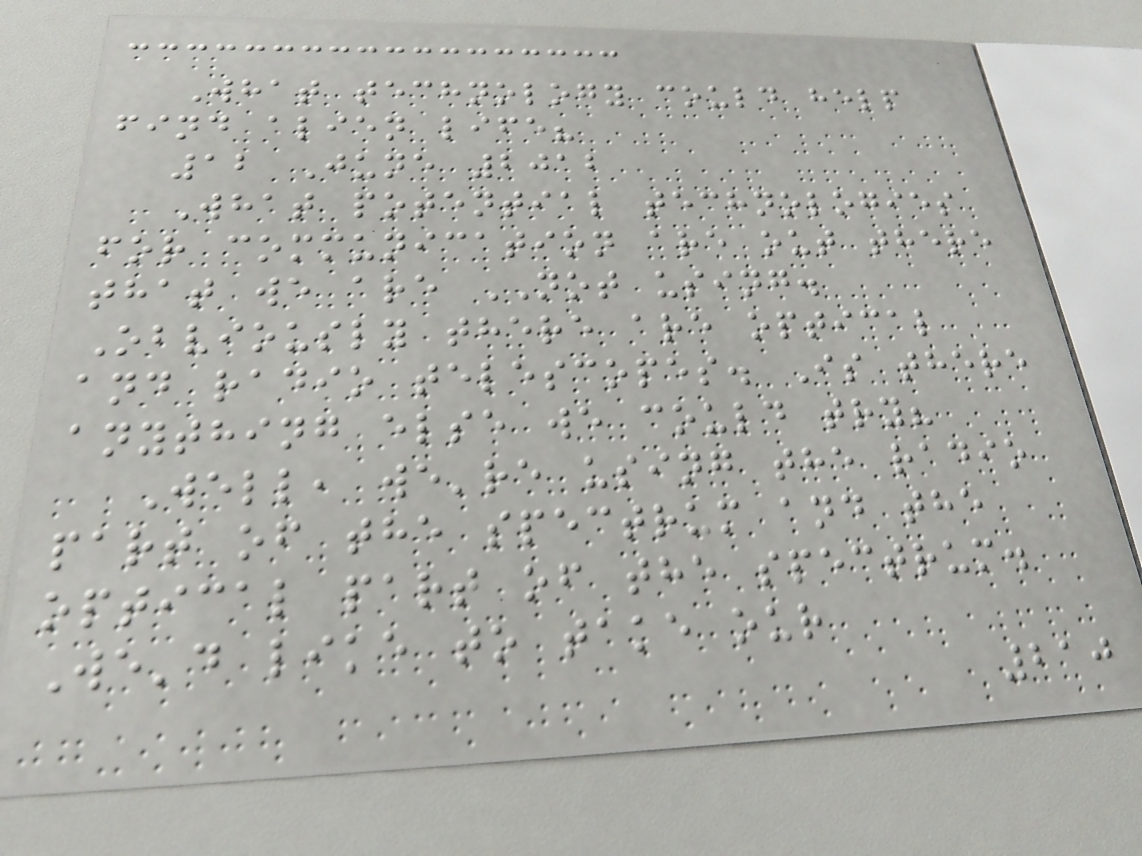What technology could help
find alien life?
12 June 2012
What potential technologies
for communication are out there
that we are NOT using.
Obviously there are optical
and radio telescopes. Is there
anything else we could try?
Well, we're using the radio
part of the spectrum and the
optical part of the spectrum.
We'd like to take our
210
